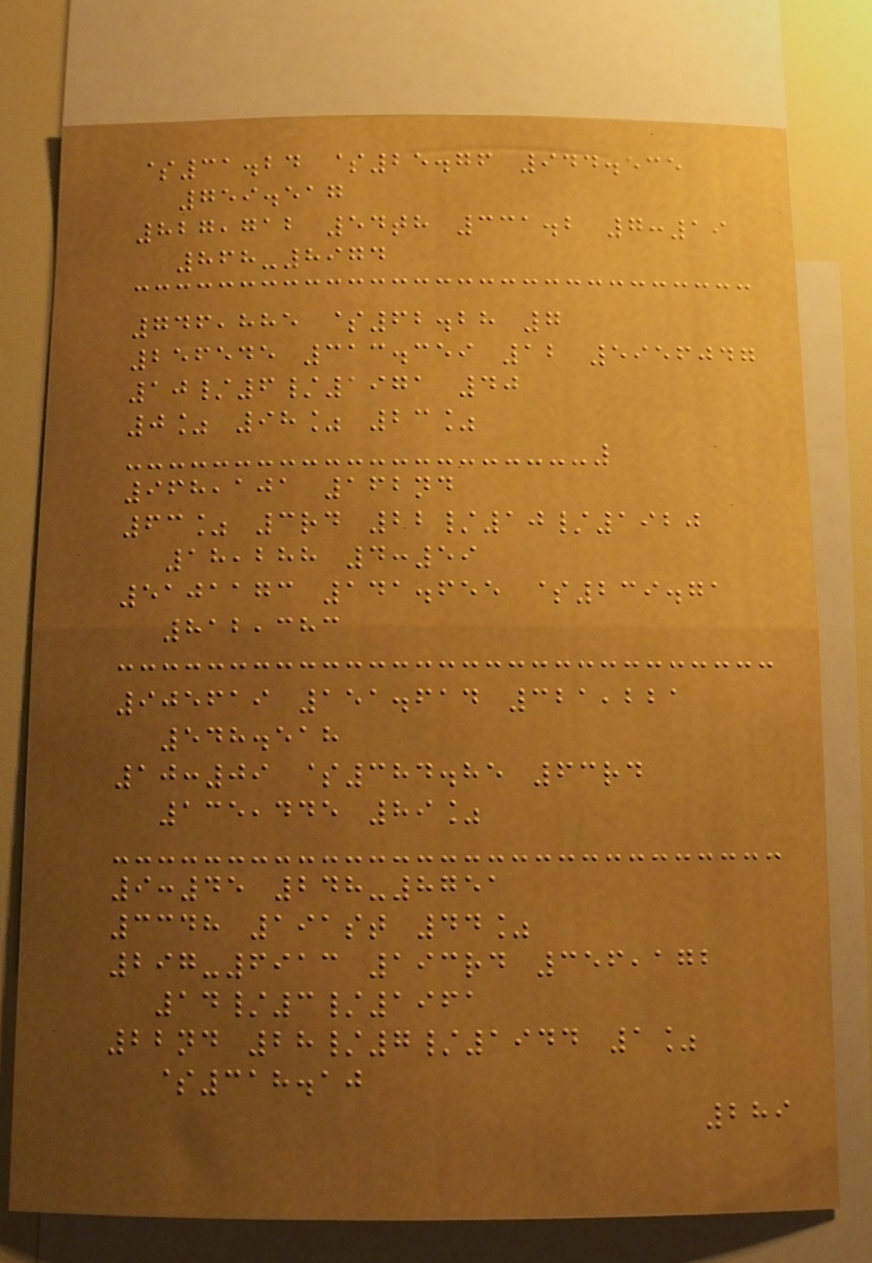$31.24 $25.76 944.535
759.517
827,712 54th 331.2 7:19
868-8974
746,885 $62.28 7
256545 313.359 12 5956047
10/6/1971 40
0% 98% 23%
968,101 162nd
63% 3rd 22/10/1920
18,288 4:59
5101173 141.655 $239.71
812,383
905619 151.614 321,221
548.518
10:09 $384.85 63rd
135,445 89%
9:45 248-8751
3348 191st 44%
297-6913 193rd 356,172
14/3/1961
22nd 28/7/1944 1%
$318.10
289
